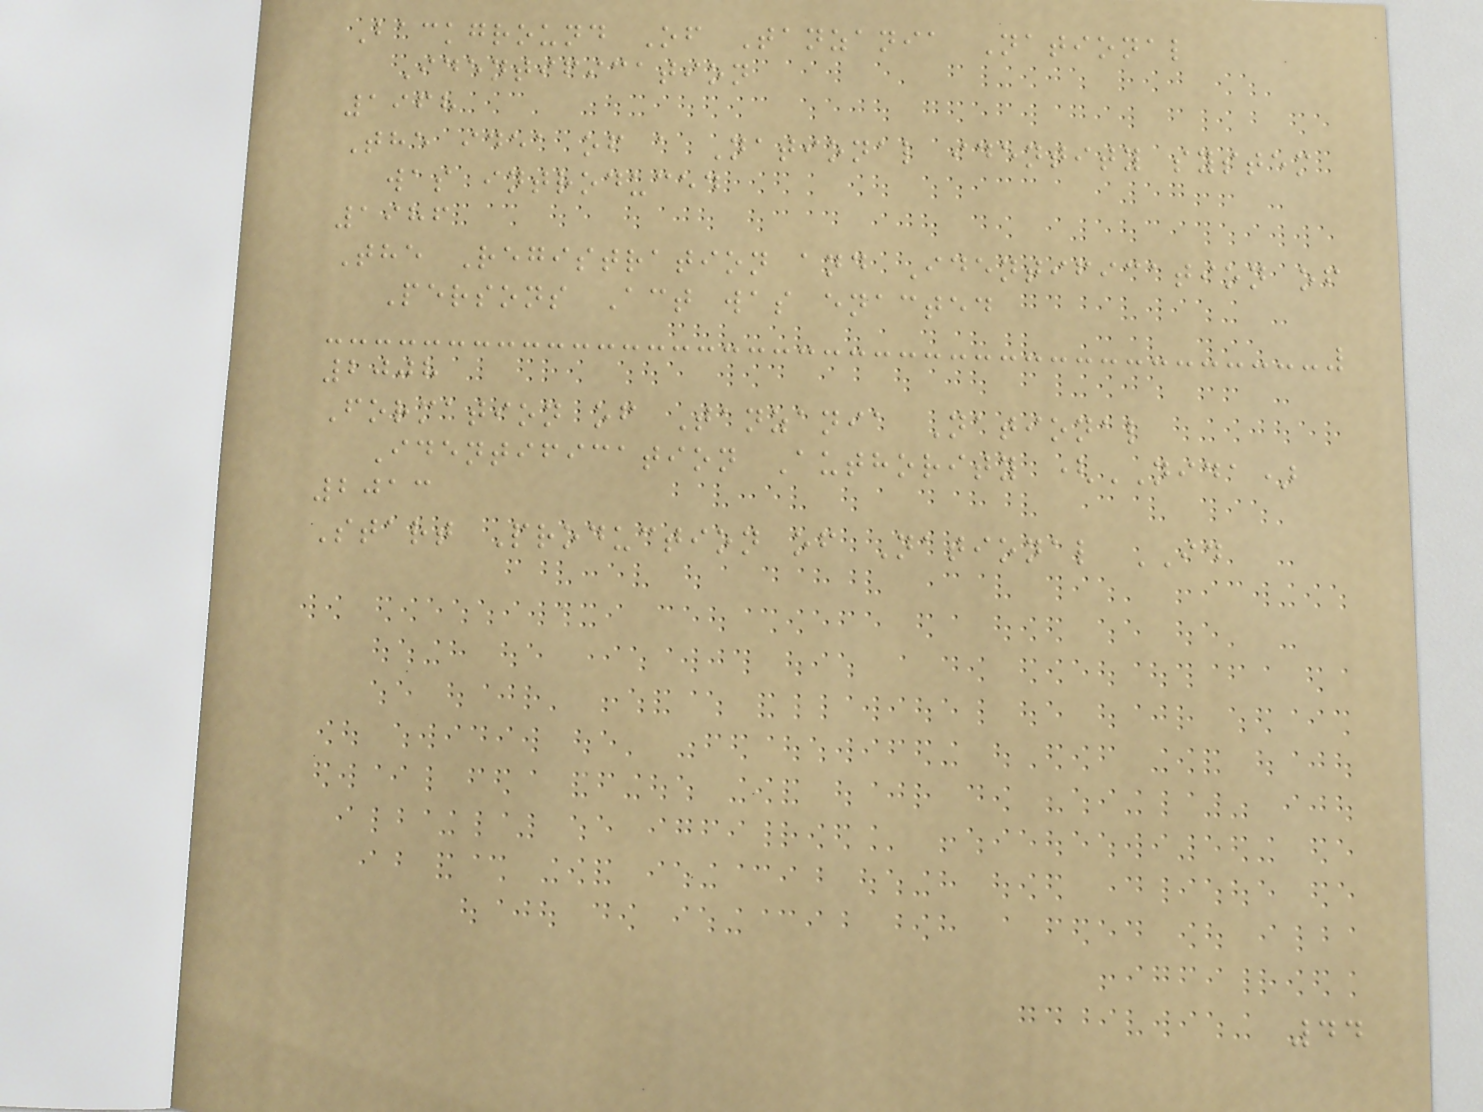Background Of Tanzania National
Identification
1968
The idea of a National identity system
was introduced
1986
The Registration and Identification of
Persons Act was enacted
2008
Formation of Tanzania National
Identification Authority (NIDA)
2013
Start Production of National ID
44
